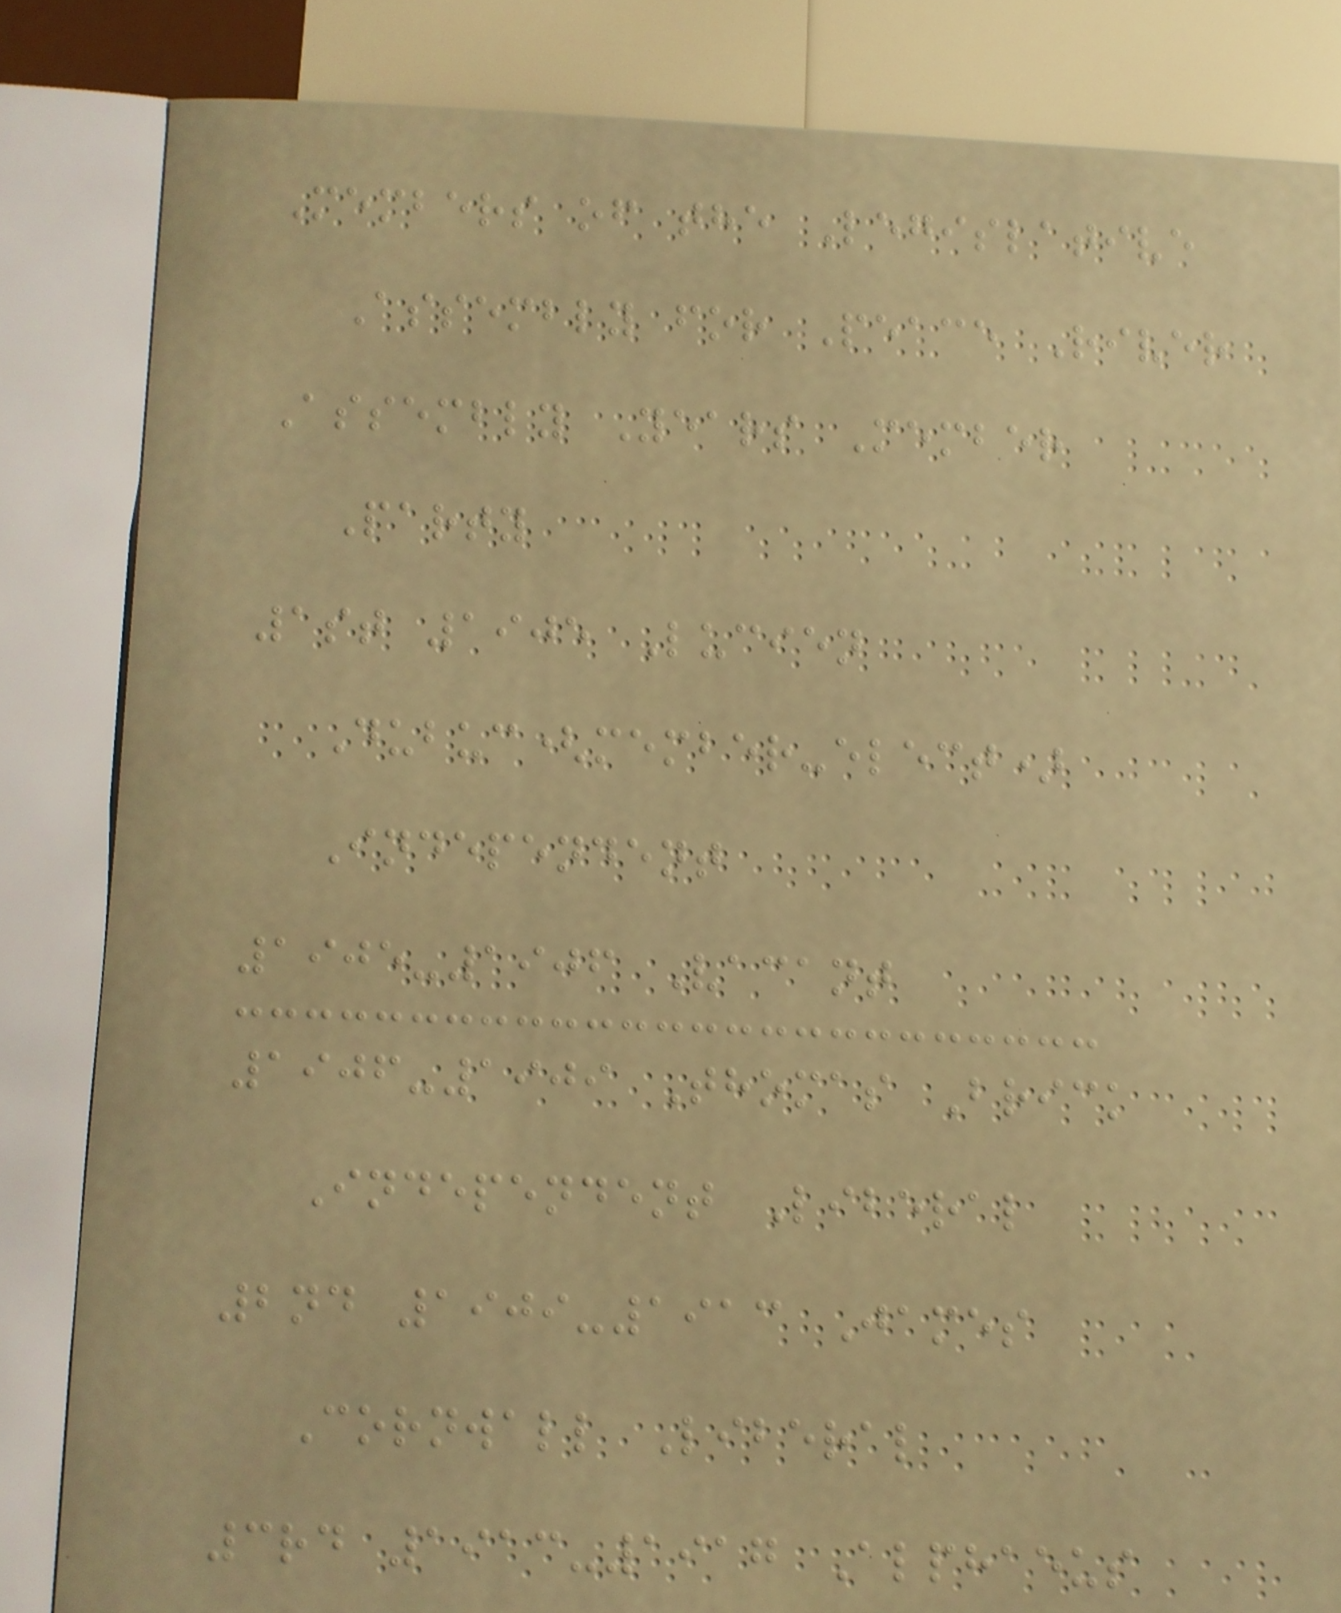Members of the Legislative
Assembly for Peace River
Assembly Years Member
Party
1st 1905 Lucien
Dubuc(member-elect)
Independent
1905-1906 Vacant
1906-1909 Thomas Brick
Independent Liberal
2nd 1909-1913 James
Cornwall Liberal
3rd 1913-1917 Alphaeus
